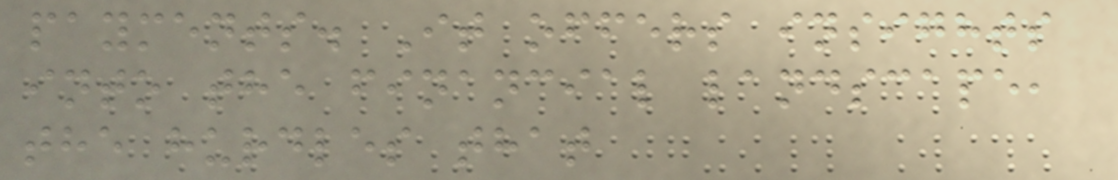payments. It offers insights
into the financial landscape,
the hurdles that
